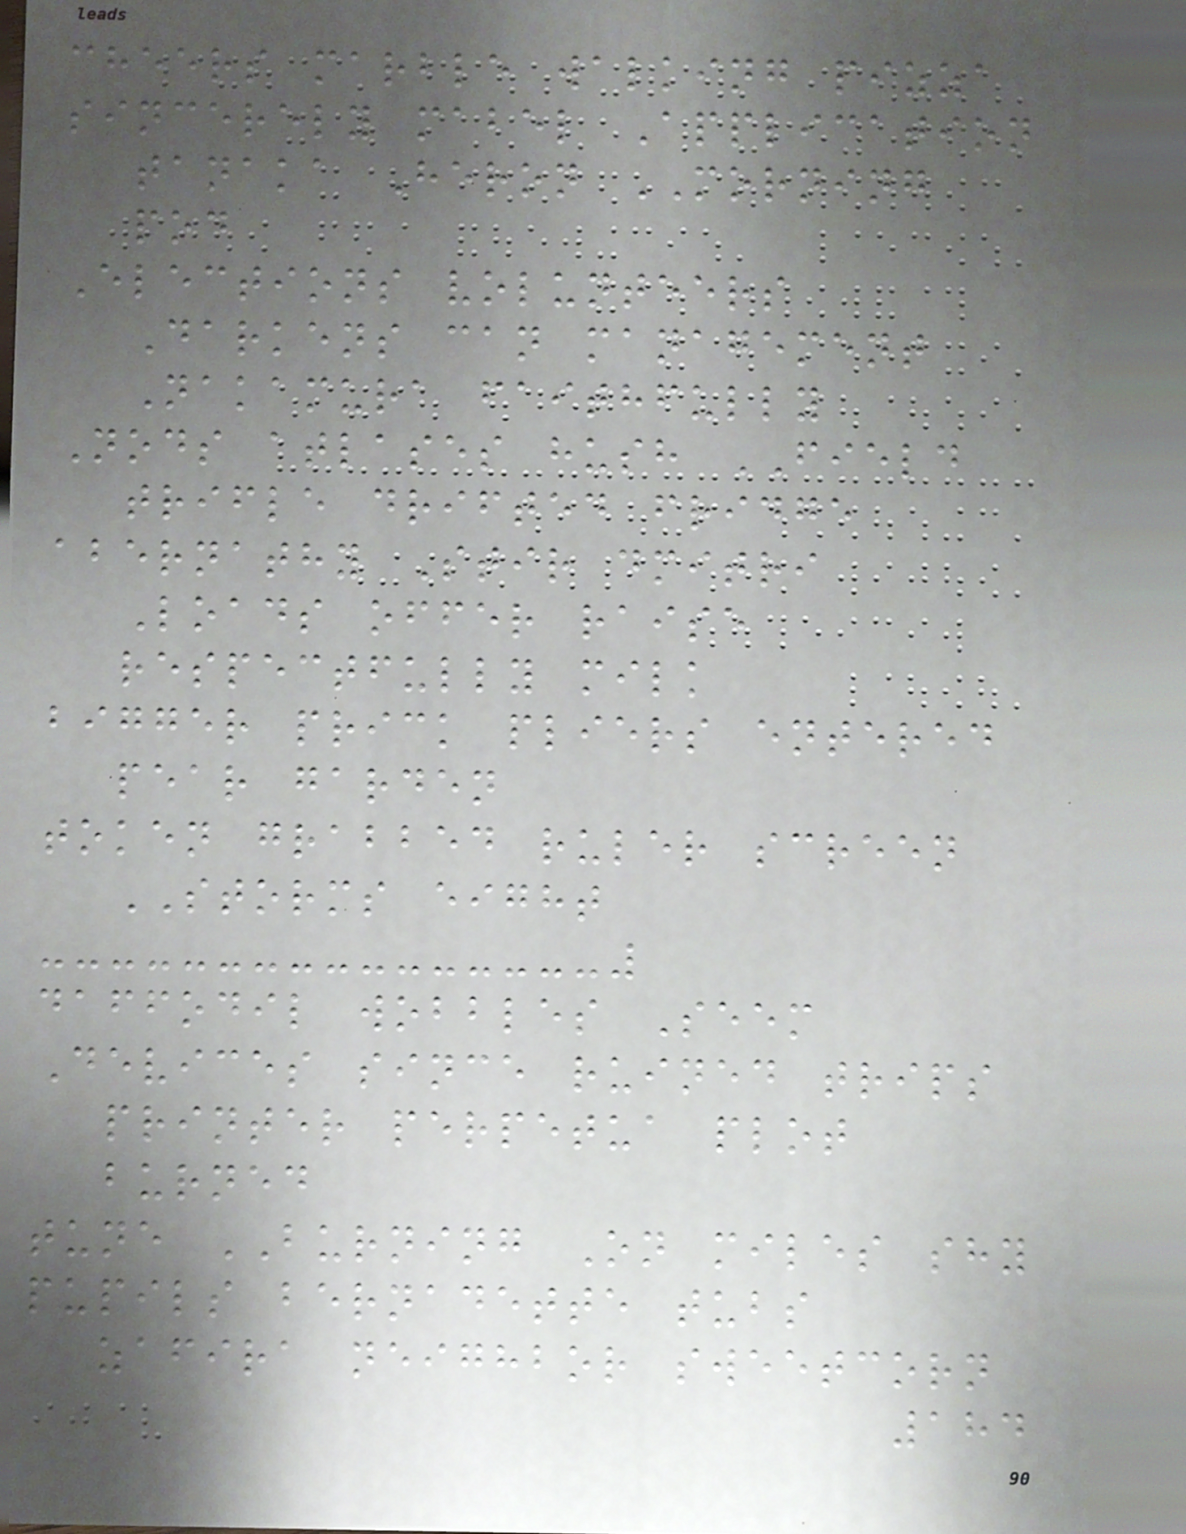cheers marble walking pizza
sincerely mabel Application
tanaka Heron MORNING
pod
Elections volunteers
Darkens can management
Nakamura faithfully
Nods atlases hush FIELD
trifle drifted fridge
abernathy Stir dmitri
Loads offer raise
respectfully milk
bigger prick pliers entered
pear garden
token grabbed ruler screen
STORMS eight
daffodil wobbles Seem
Devices since ruined trips
printer perpetua plot
burned
tune BURNING On miles shy
pupils bernadette tubs
zafira neighbor sweetcorn
184
